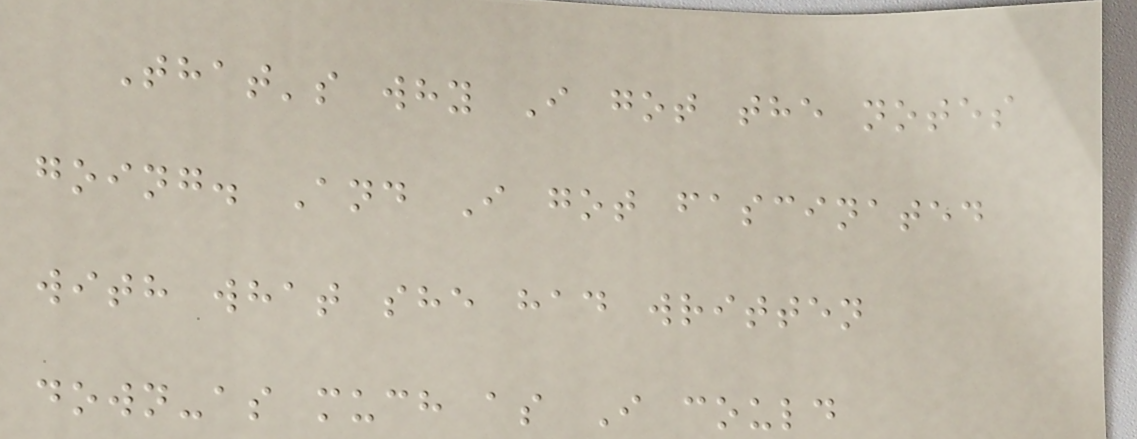That's why I got the notes
going. And I got fascinated
with what she had written
down-as much as I could
